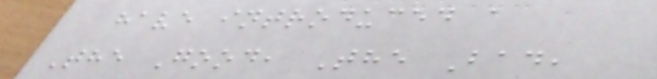have introduced a
The Good, The Bad,
